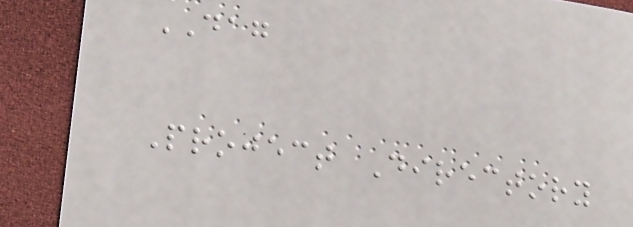DAG
Project Directory
